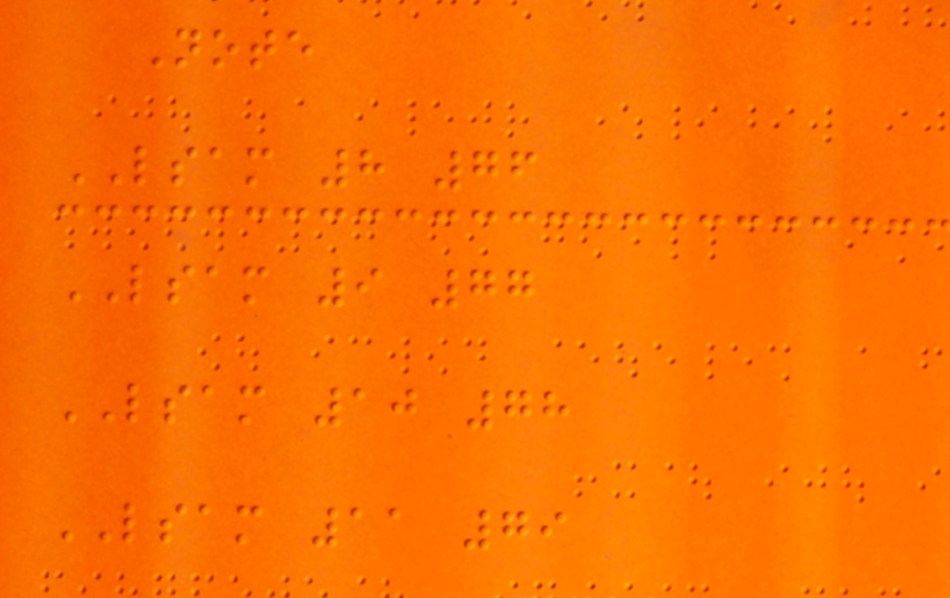Note
LSAM 8 76
LSAM 9 77
LSAM 10 78
LSAM 11 79
